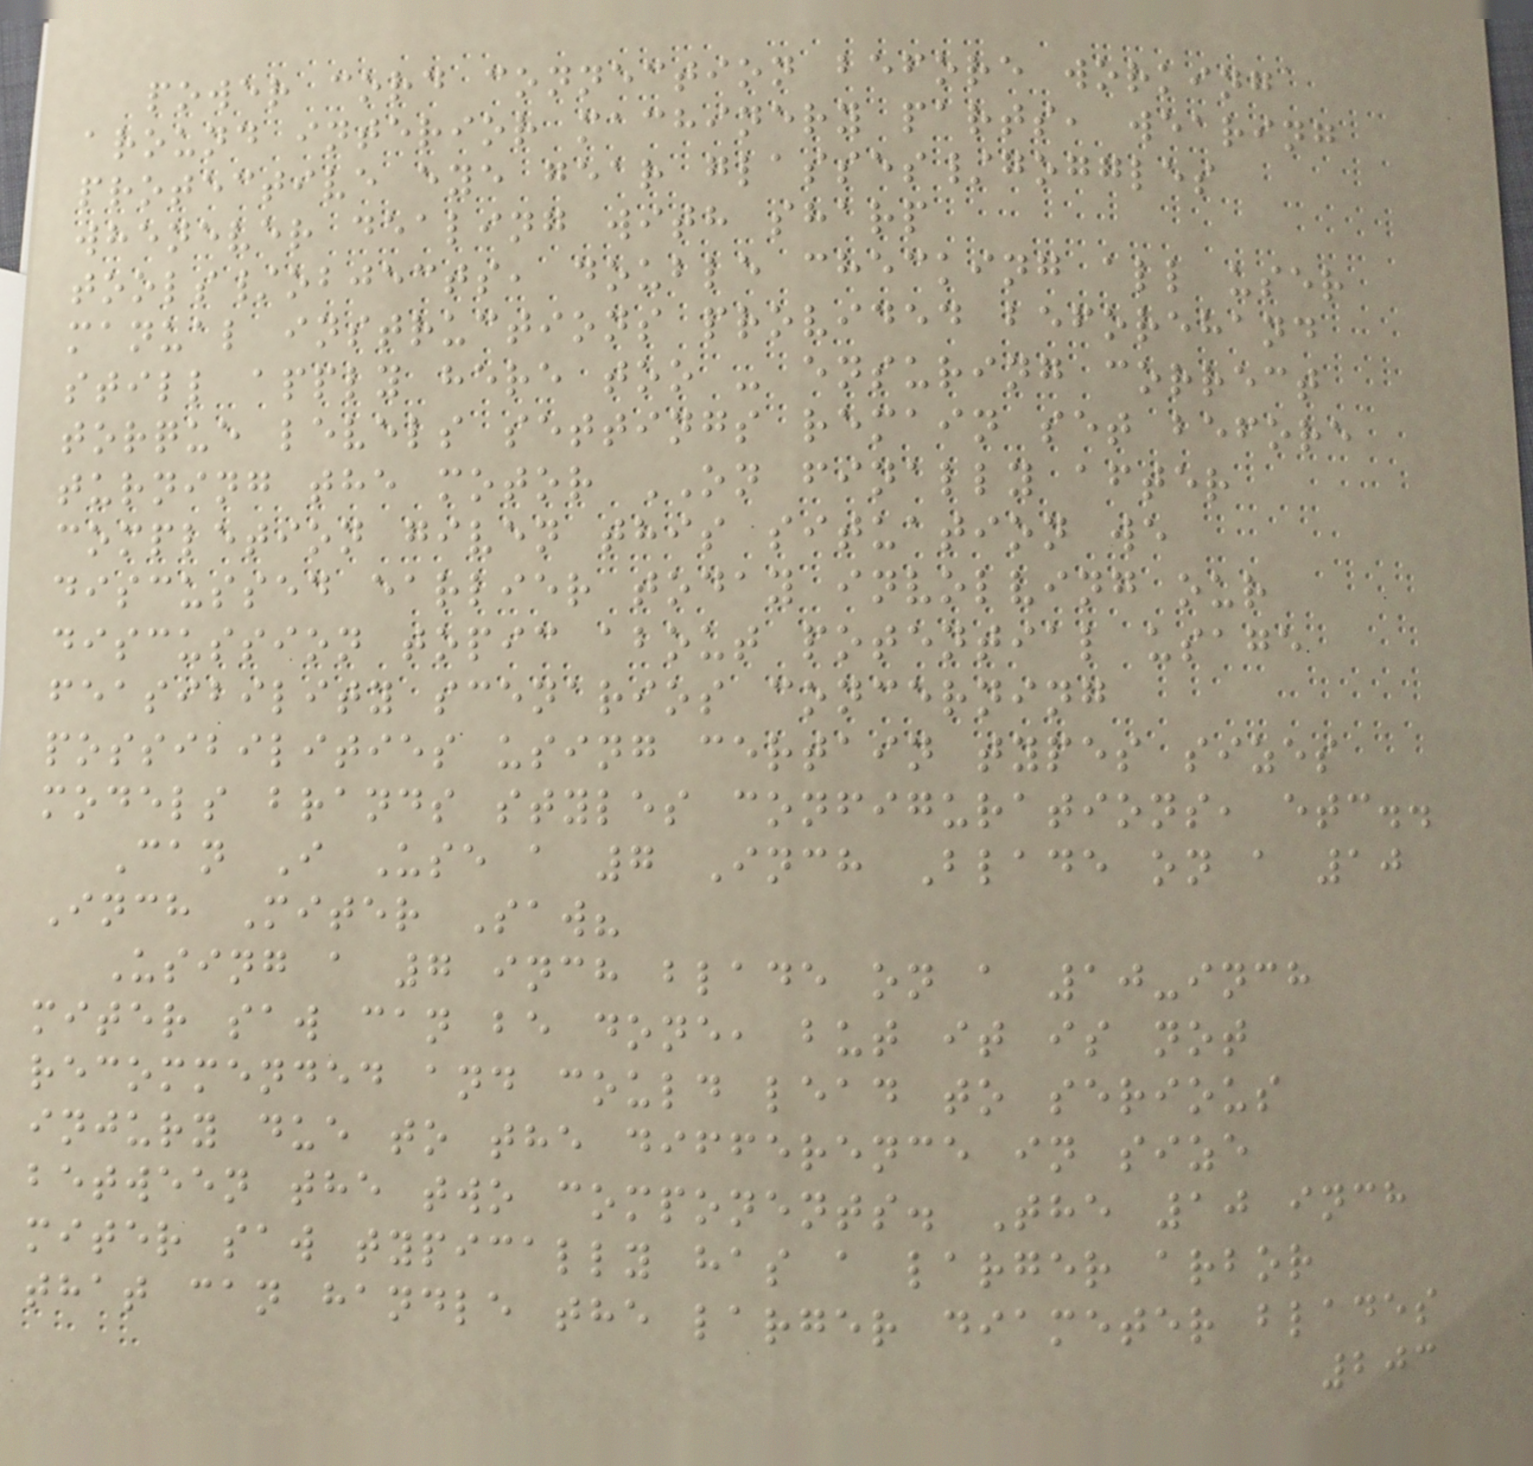power cord connection before working
around interior machinery parts, wearing
protective eye gear glasses/goggles
whenever dealing with sharp
tools/objects, double checking all user
manual instructions provided beforehand
still apply here too - ensuring correct
torque levels settings remain set before
turning the motor ON finally after
completion given this situation we
discussed earlier today involving our
discussion topic about potential usage
feasibility scenarios concerning
possibilities using certain types sizes
models brands styles configurations, etc..
Can I Use a 7 Inch Blade on a 10
Inch Miter Saw?
Using a 7 inch blade on a 10-inch
miter saw can be done, but it is not
recommended and could lead to serious
injury due to the difference in size
between the two components. The 10 inch
miter saw typically has a larger arbor
that can handle the larger diameter blades
203
